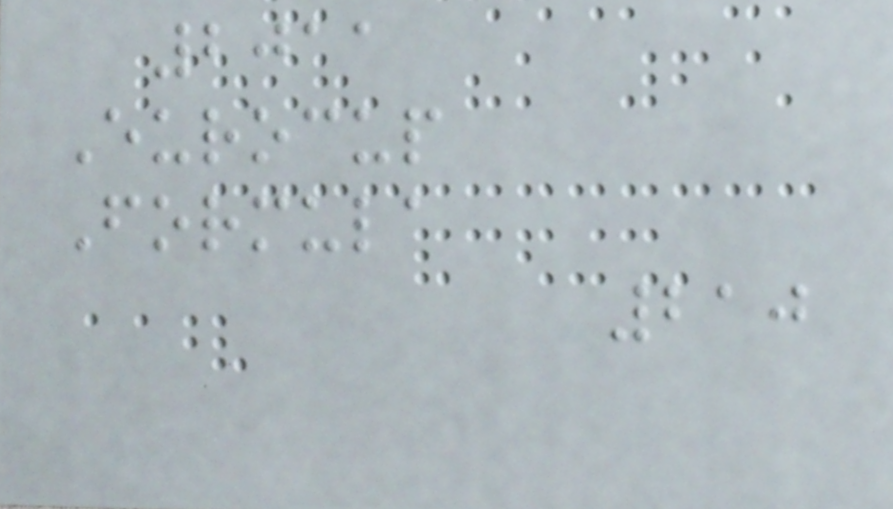2011
Eurocup
Formula
210
